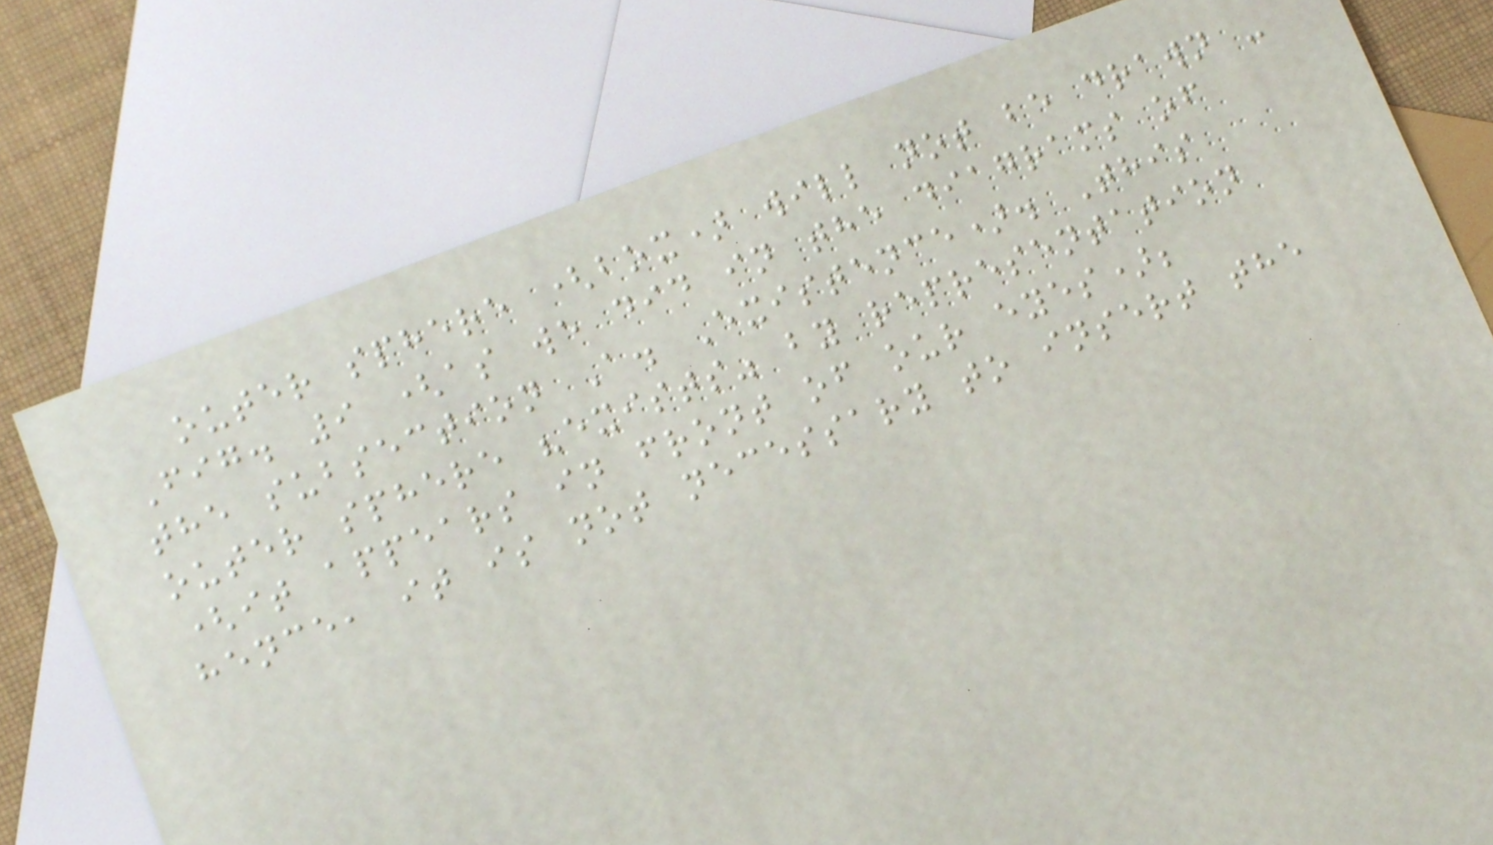outer sphere (box) will not be drawn -
Fig. 9 (as we did in the diagrams of
the subsection A. Existence). This
outer sphere "exists" by representation
(it appears in front of our eyes);
hence, it is not necessary to insert the
